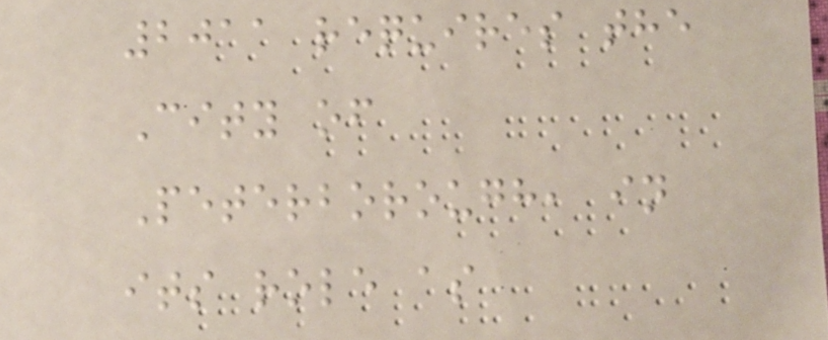2011 requires the
City of
Peterborough, in
its role as
